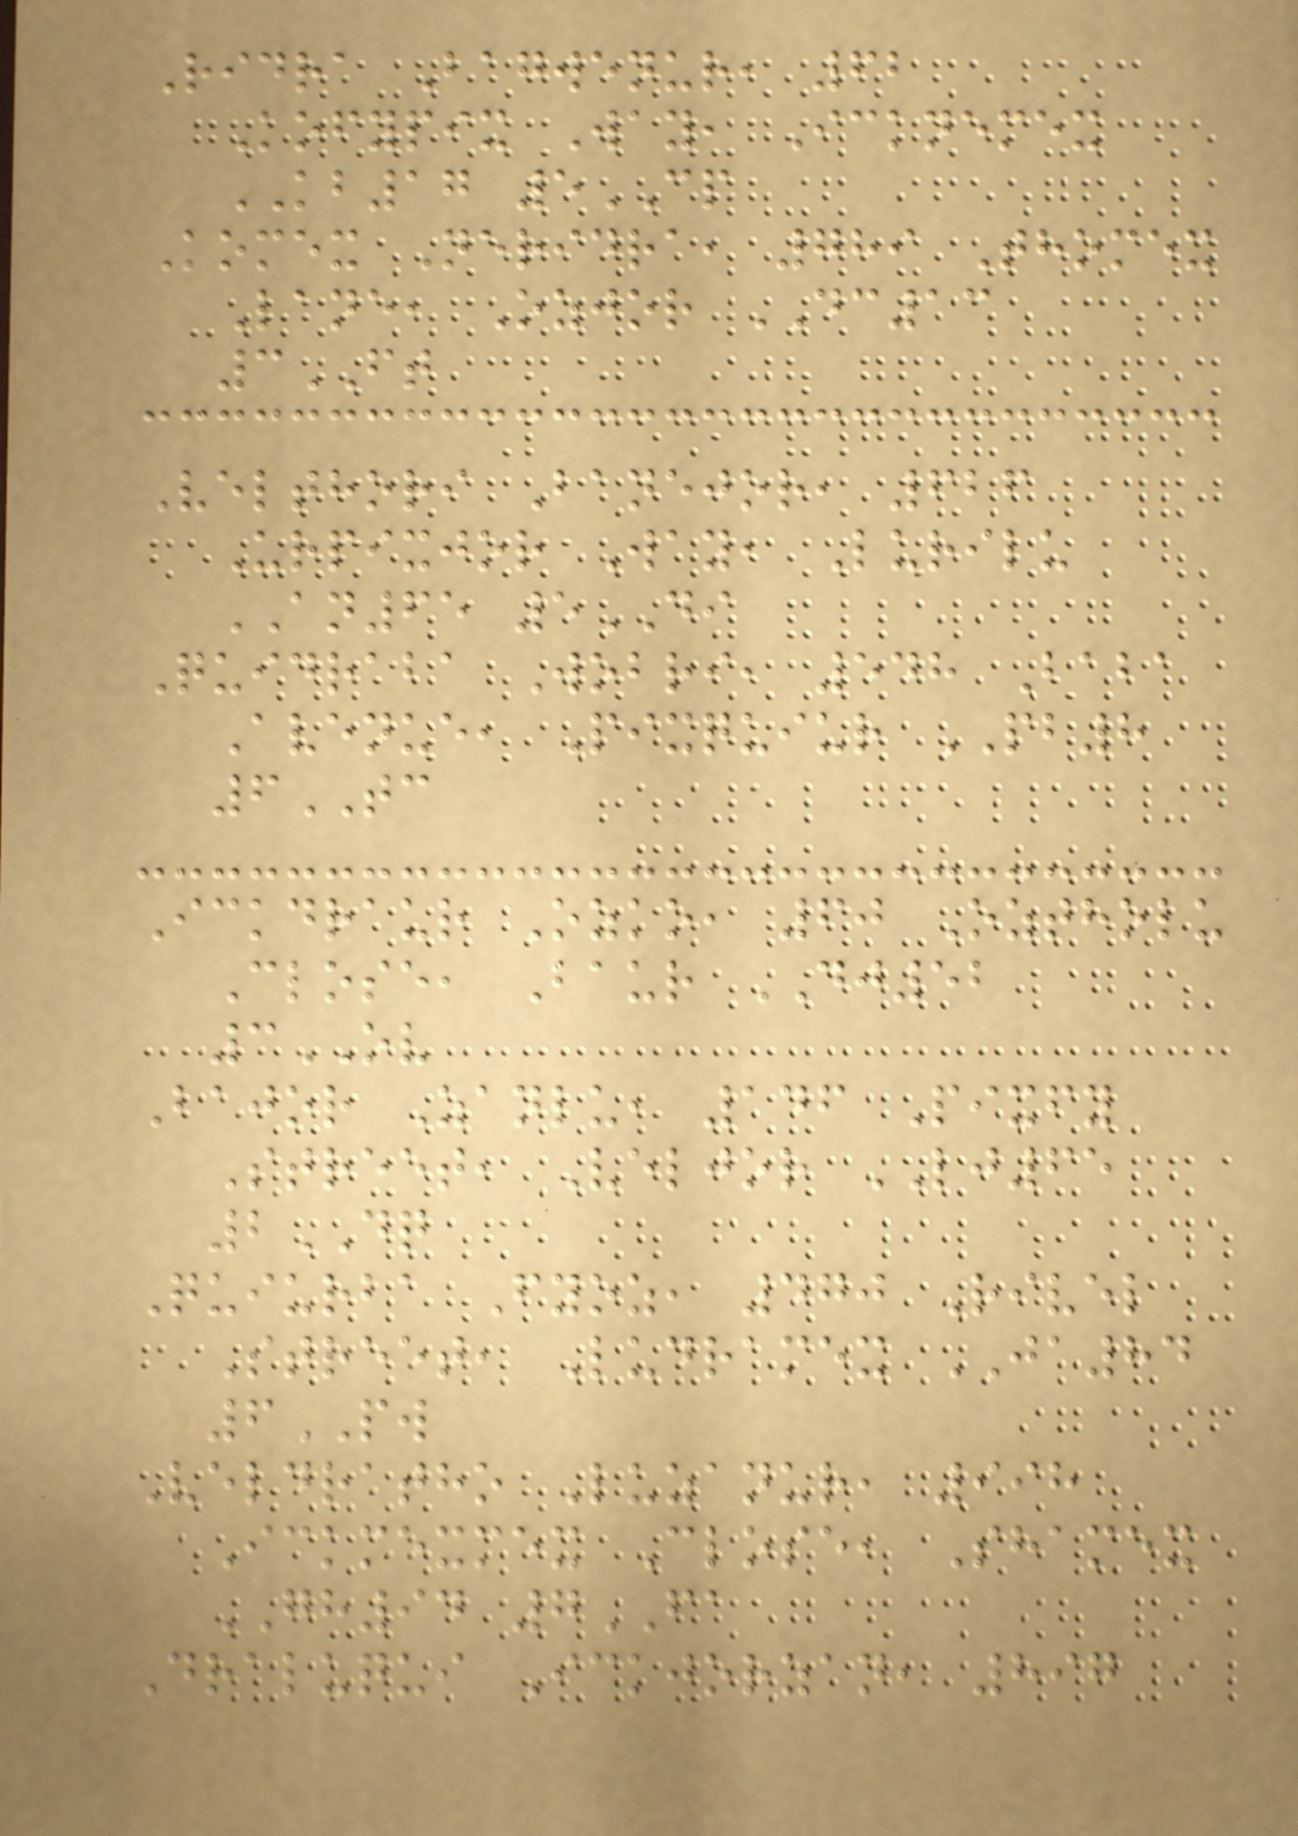Ridra Bagwenur, 62
Kofypix Way, Icknemex
KB17 5CP
Komex Neridra, 789 Thomex
Lane, Ozjor DC13
3FT
Velthori Banejor, 626
Urpixjor Way, Lurilu
AN65 5DI
Quidraba Wobri, 548 Baba
Avenue, Pixquiur PB8
6TC
Ickdraur Ozko, 60 Oztholu
Close, Baur DJ52
3OV
Bajor Zanlu, 146 Pixfy
Street, Veljor LJ65
2DQ
Quiurba Fyoz, 470 Rivel
Street, Ludramex JA84
6PW
Veldratho Luzanur, 998
Ickmexmex Close, Shamex
GH94 7FA
Draluqui Ickjorzan, 897
